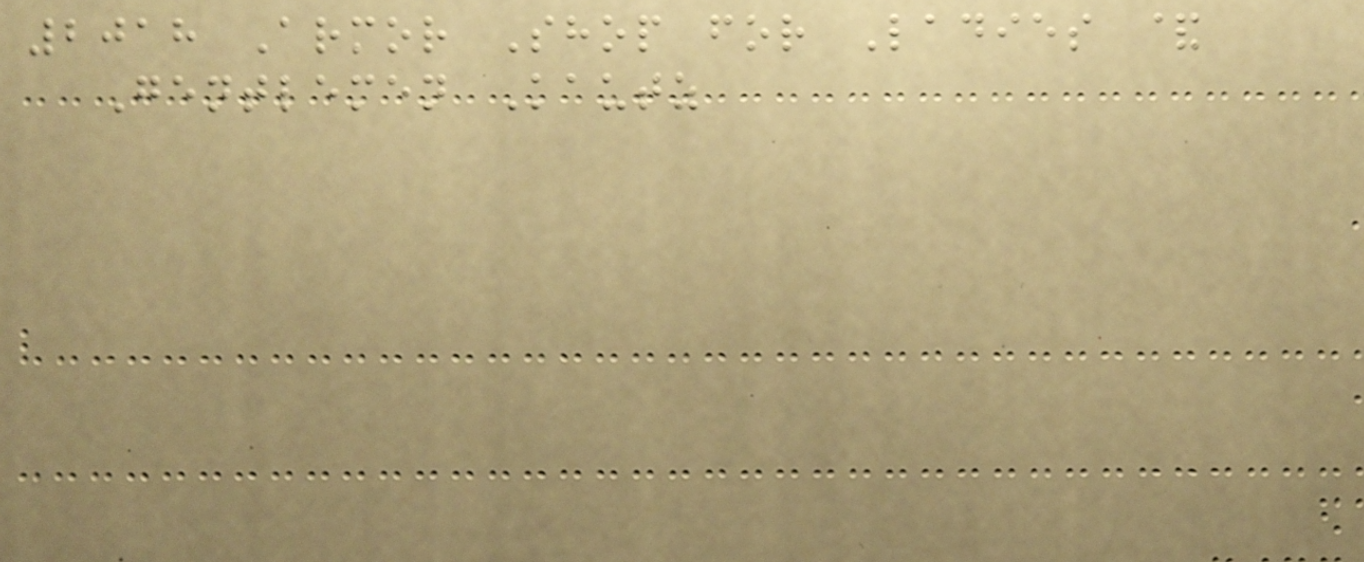2018 Armor Shop for Ladies &
Gentlemen Kautz
